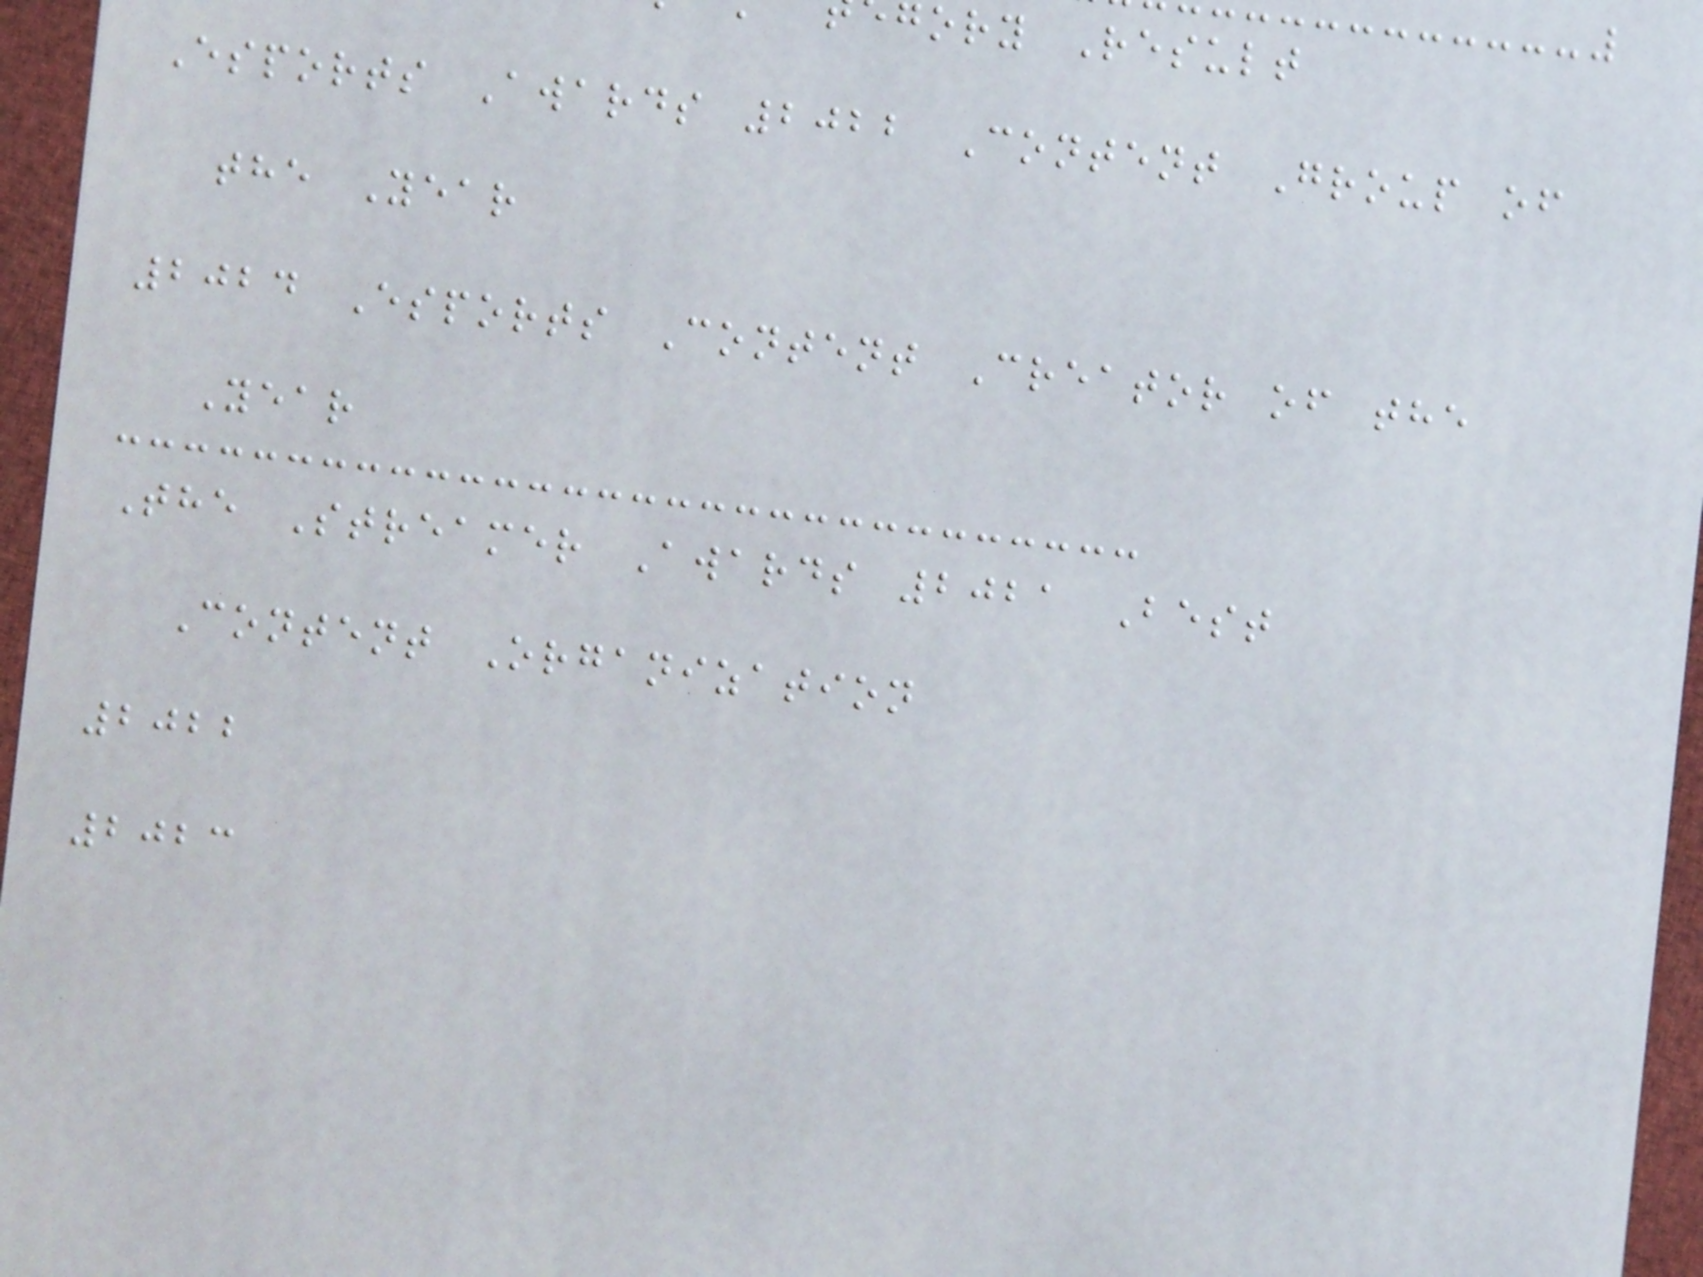gory Result
Esports Awards 2022 Content Group of
the Year
2024 Esports Content Creator of the
Year
The Streamer Awards 2021 Best
Content Organization
2022
2023
